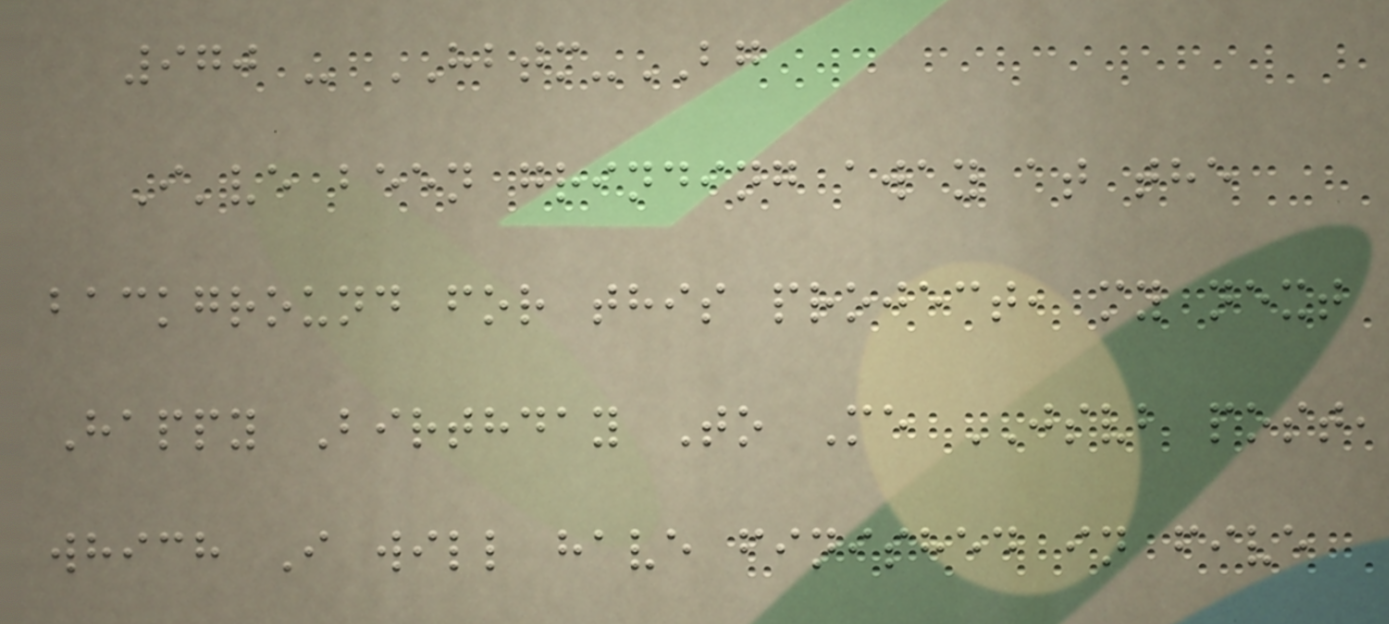970 - HBTM-BG
I've been grinding away at the
background for this project, my next
Happy Birthday To Me JSVB post,
which I will have finished in five
